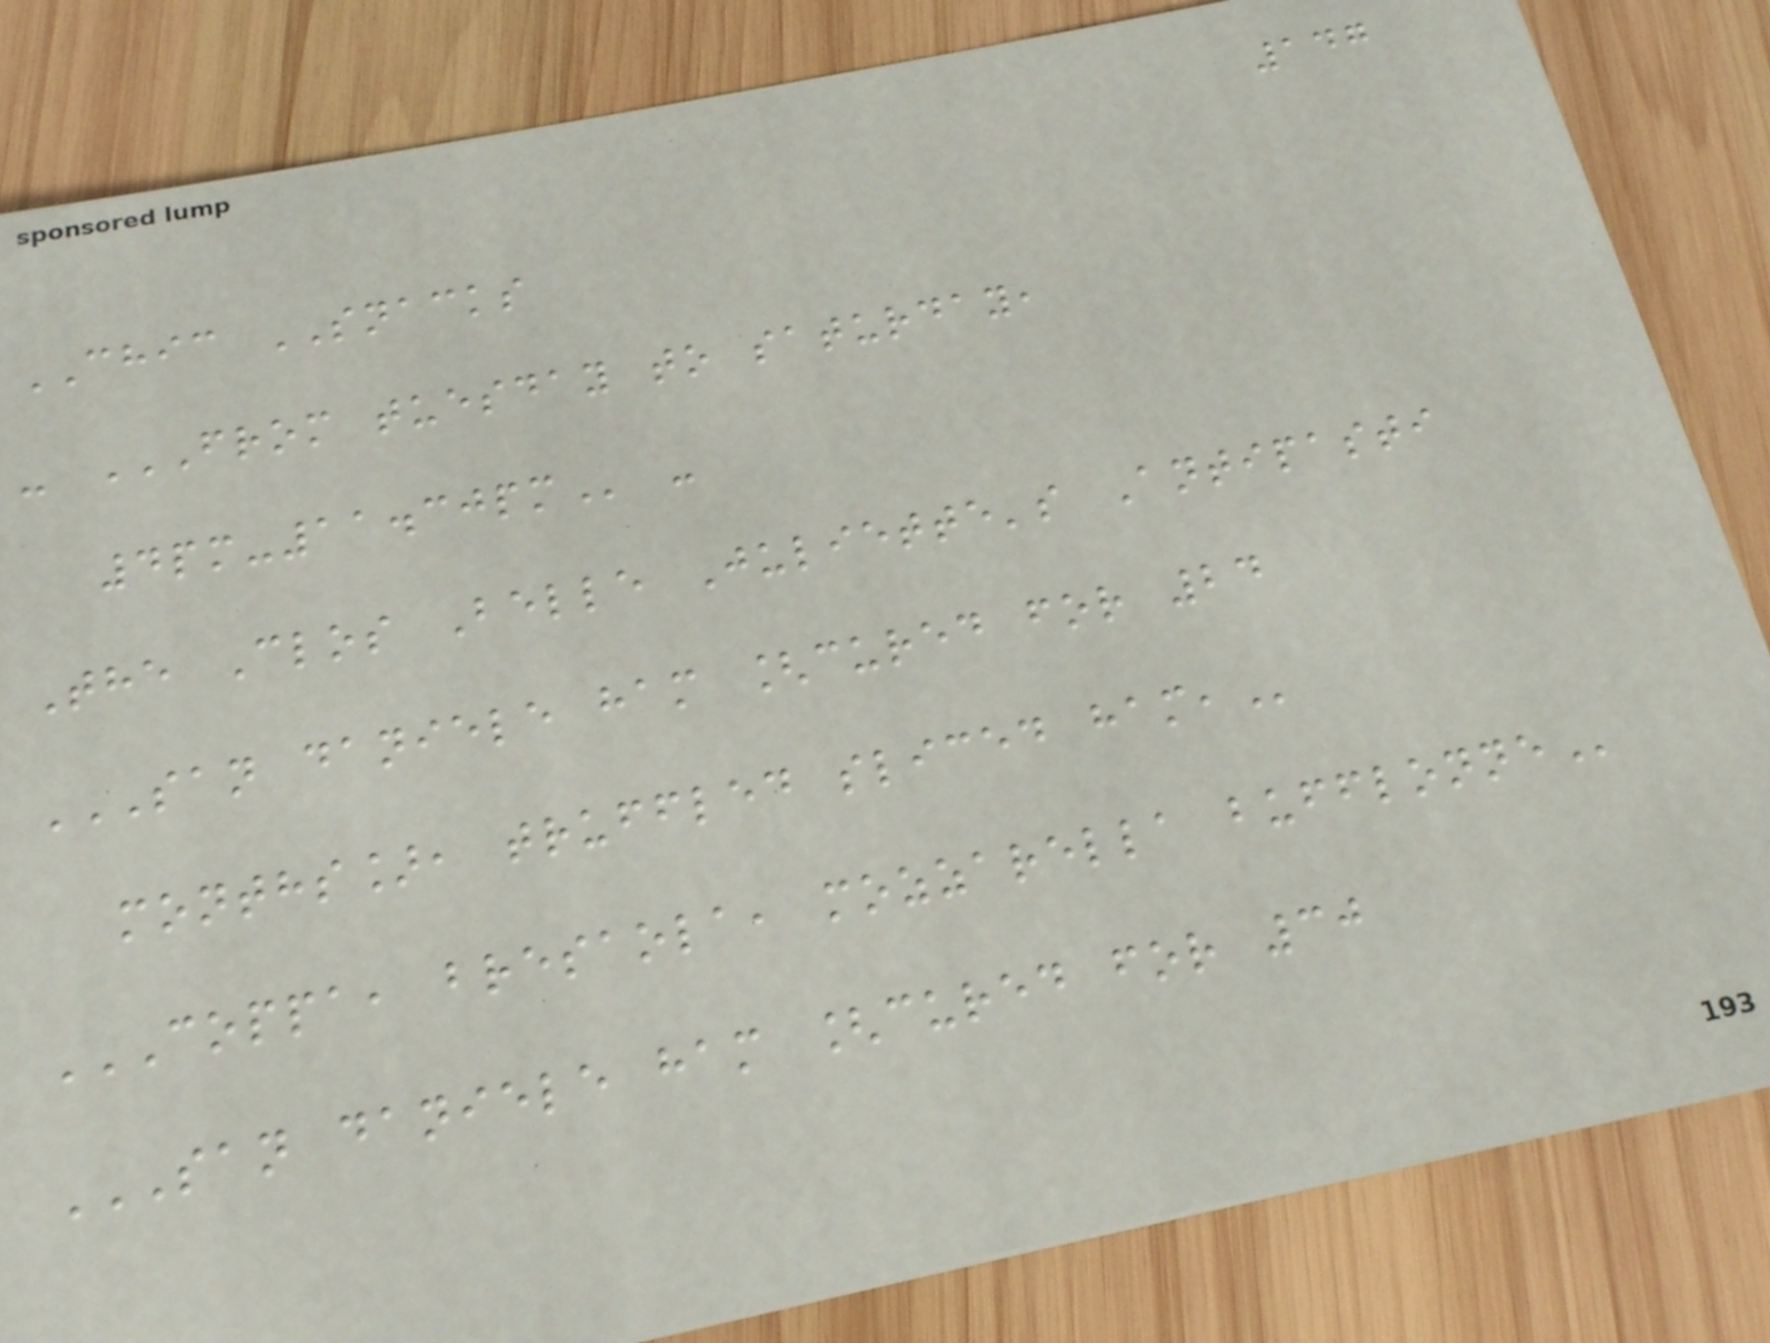147
CHIC SNACKS
- FROM TUESDAY TO SATURDAY,
4PM-11.30PM -
The Clos Belle Juliette's Antipasti
SAN DANIELE HAM [CURED FOR 24
MONTHS], TRUFFLED SLICED HAM,
COPPA, BRESAOLA, MOZZARELLA BUFFLONNE
SAN DANIELE HAM [CURED FOR 30
